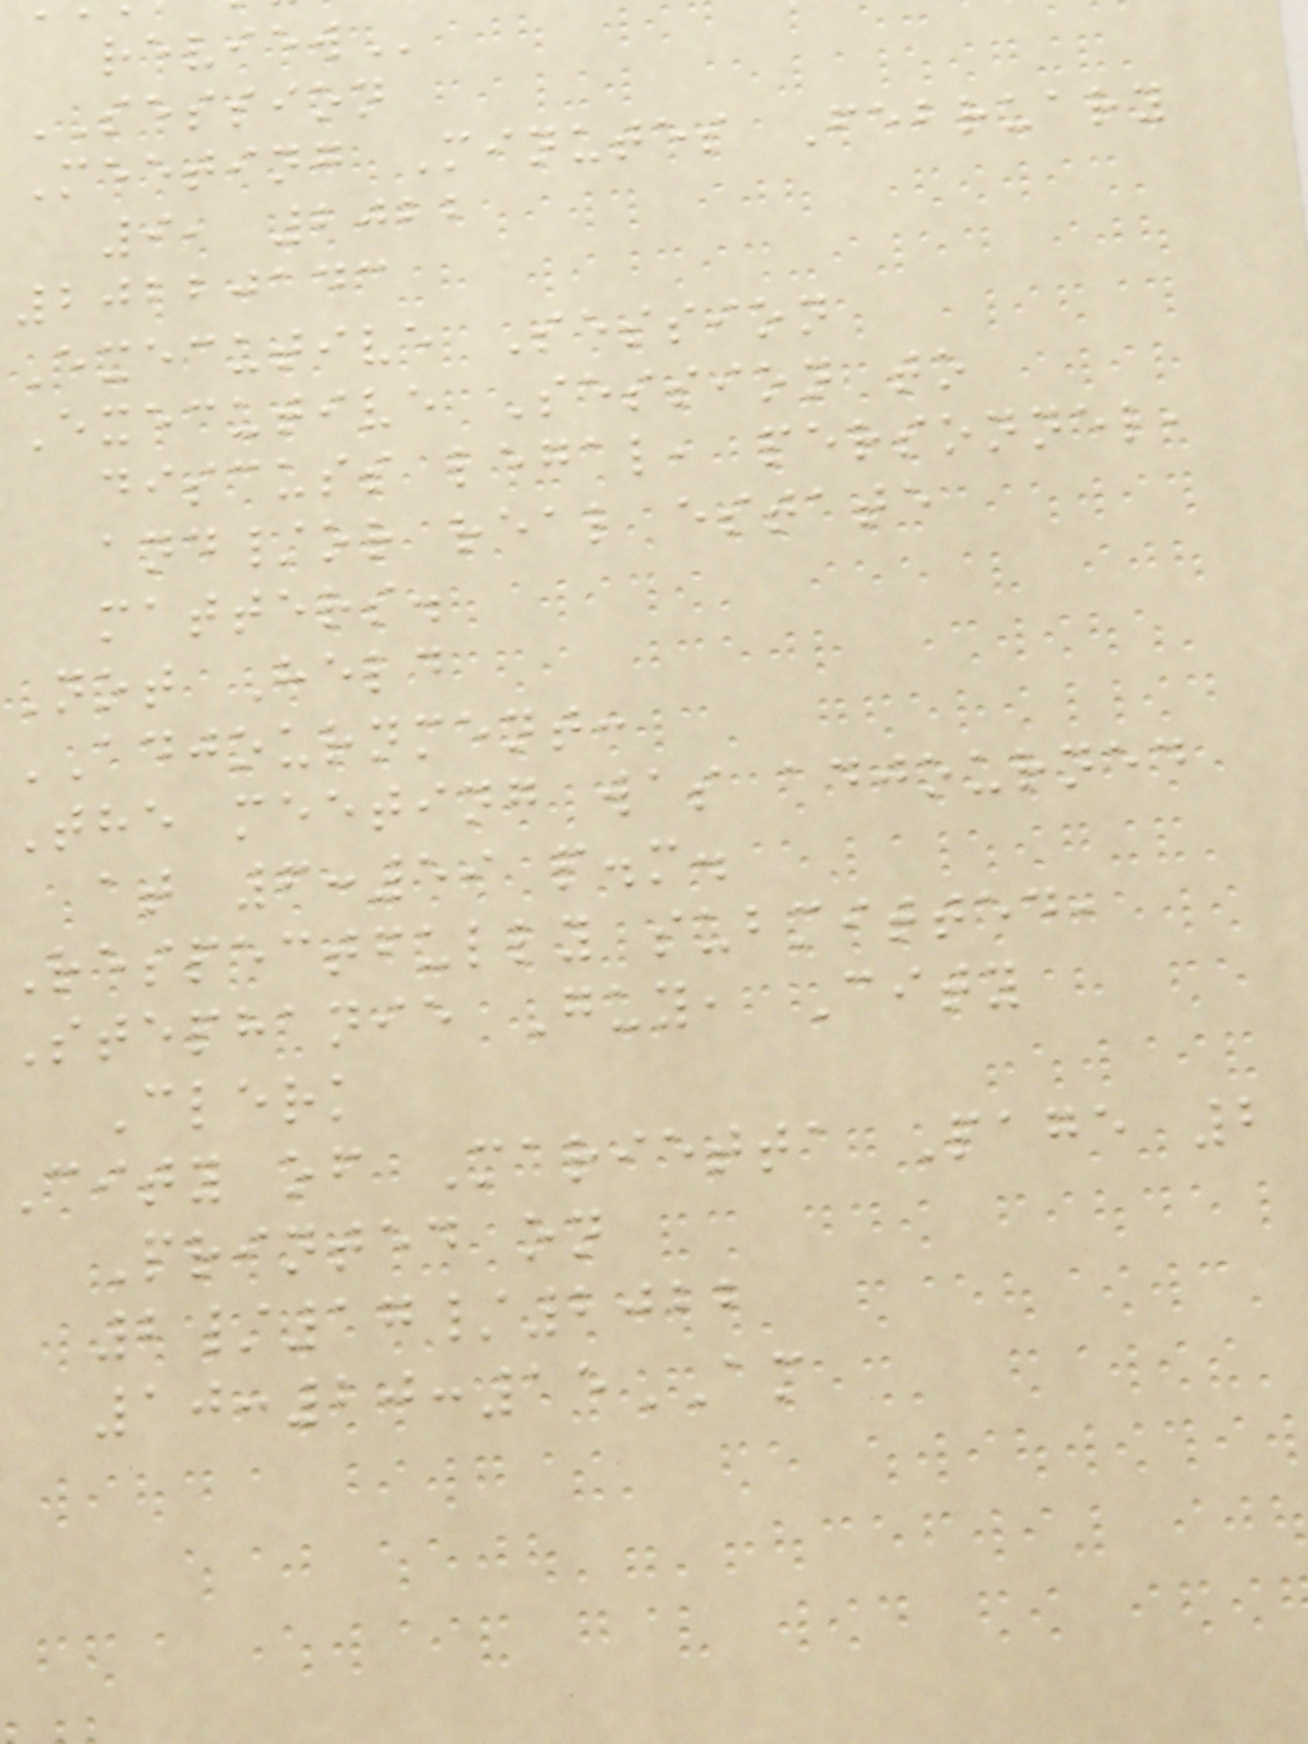SESSION
Meeting Minutes February
9, 2022
20220143
Executive Session
Executive Session to
discuss legal, personnel,
and/or real estate
matters.
Not Held
ADJOURNMENT:
The meeting was adjourned
at 6:59 p.m.
Respectfully submitted,
Stephanie Guy, City
Clerk
City of Marietta Page 2
Printed on
2/17/2022
10:20:15AM
